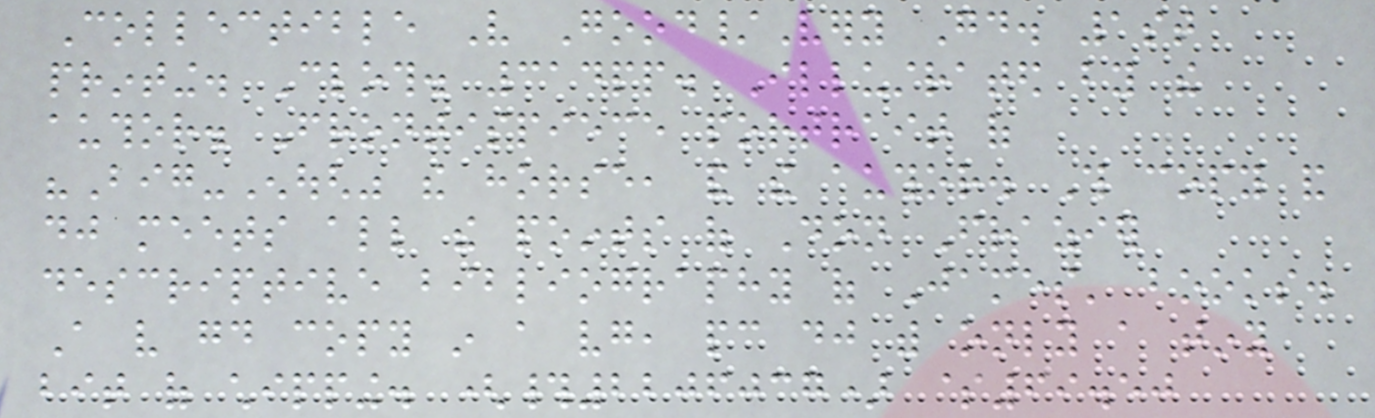Collectible Very Good/Very Good. 1st
printing. Cloth. 314pp. Illustrated by the
author. Frontispiece portrait of
"Big-Enough" the horse, and the author. This copy and
dj meets all the points of Don Frazier
descriptive bibliography of James' books.
A very good copy in a vg, pc dj with only a tiny
bit of chipping. (#2206037) $69.50
